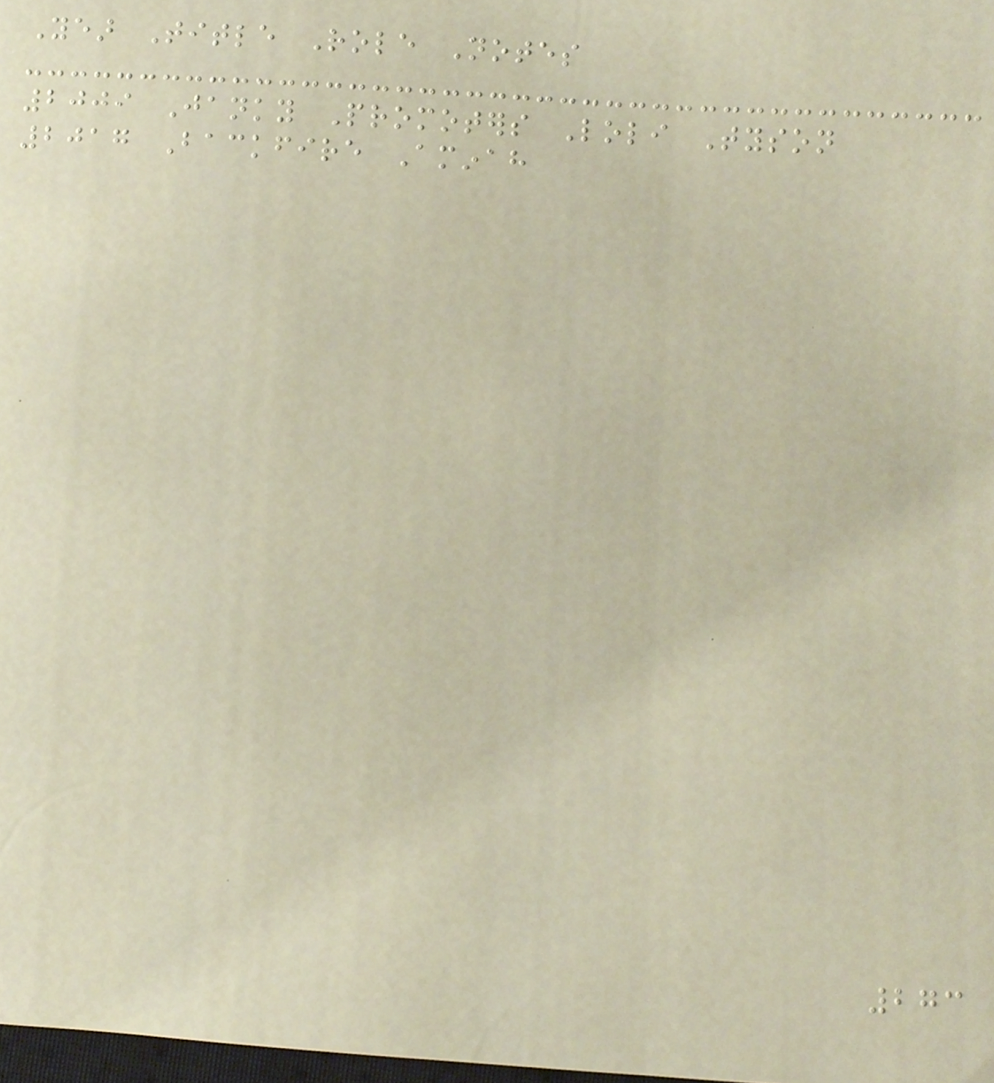Year Title Role Notes
2009 Janky Promoters Loli Tyson
2017 Backfire Aminah
273
